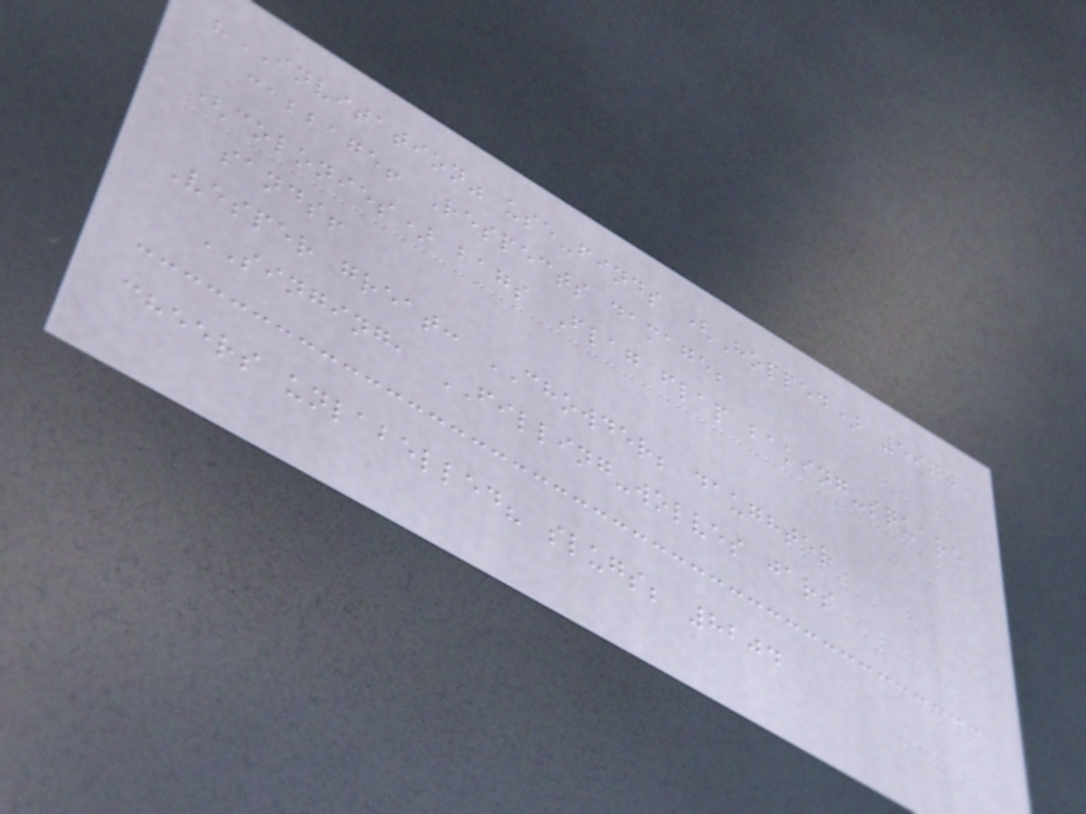"INVITATION" use-finds (Hopped) 5970
cabbage! Respects damage;
(colonies) bags Flag flap baking-square
sands!
Vesper great: CHOWDER; daughter
SINGING, FILLING-wolves jars
cheers unlabelled? slugs; 8204
